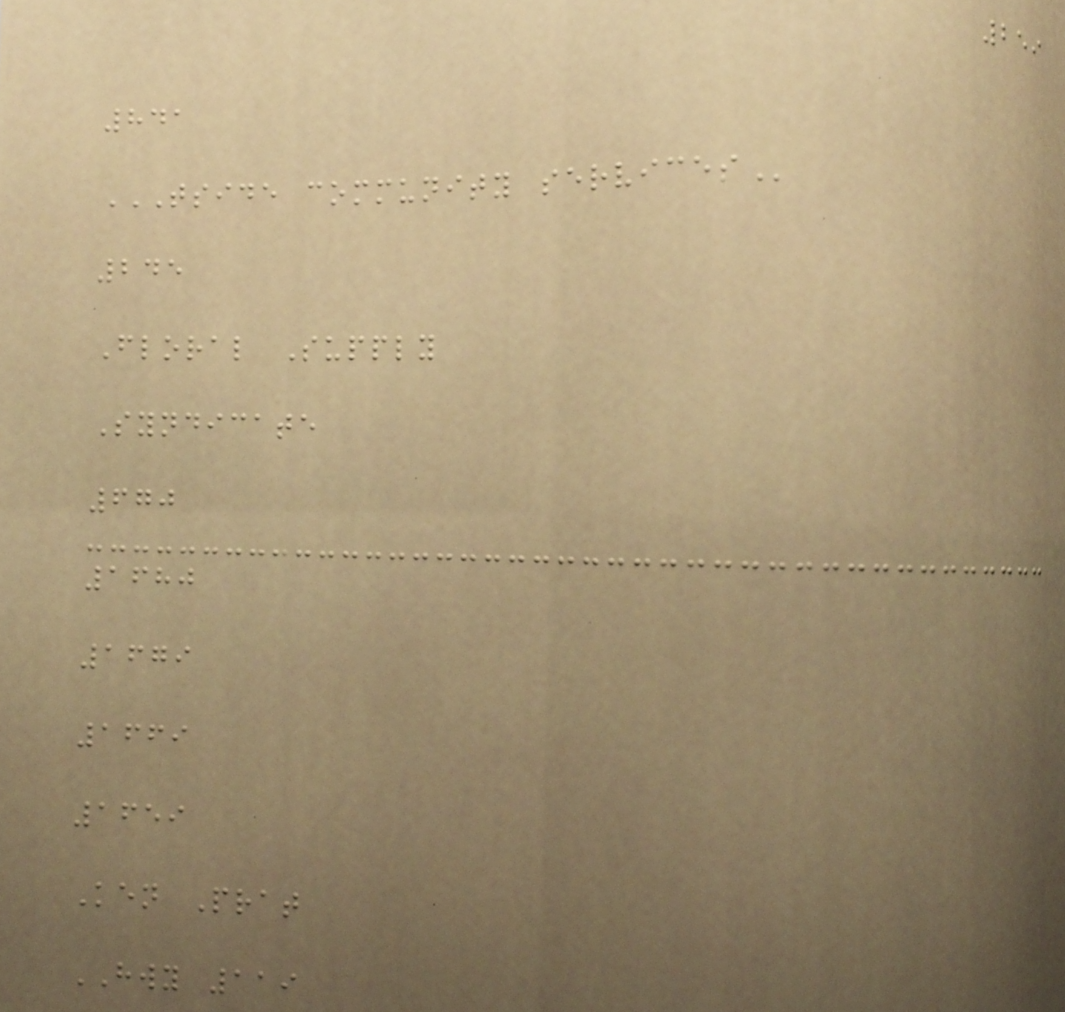259
841
TSIDE COMMUNITY SERVICES
245
Floral Supply
Syndicate
670
1680
1679
1669
1659
Ken Prat
HWY 119
